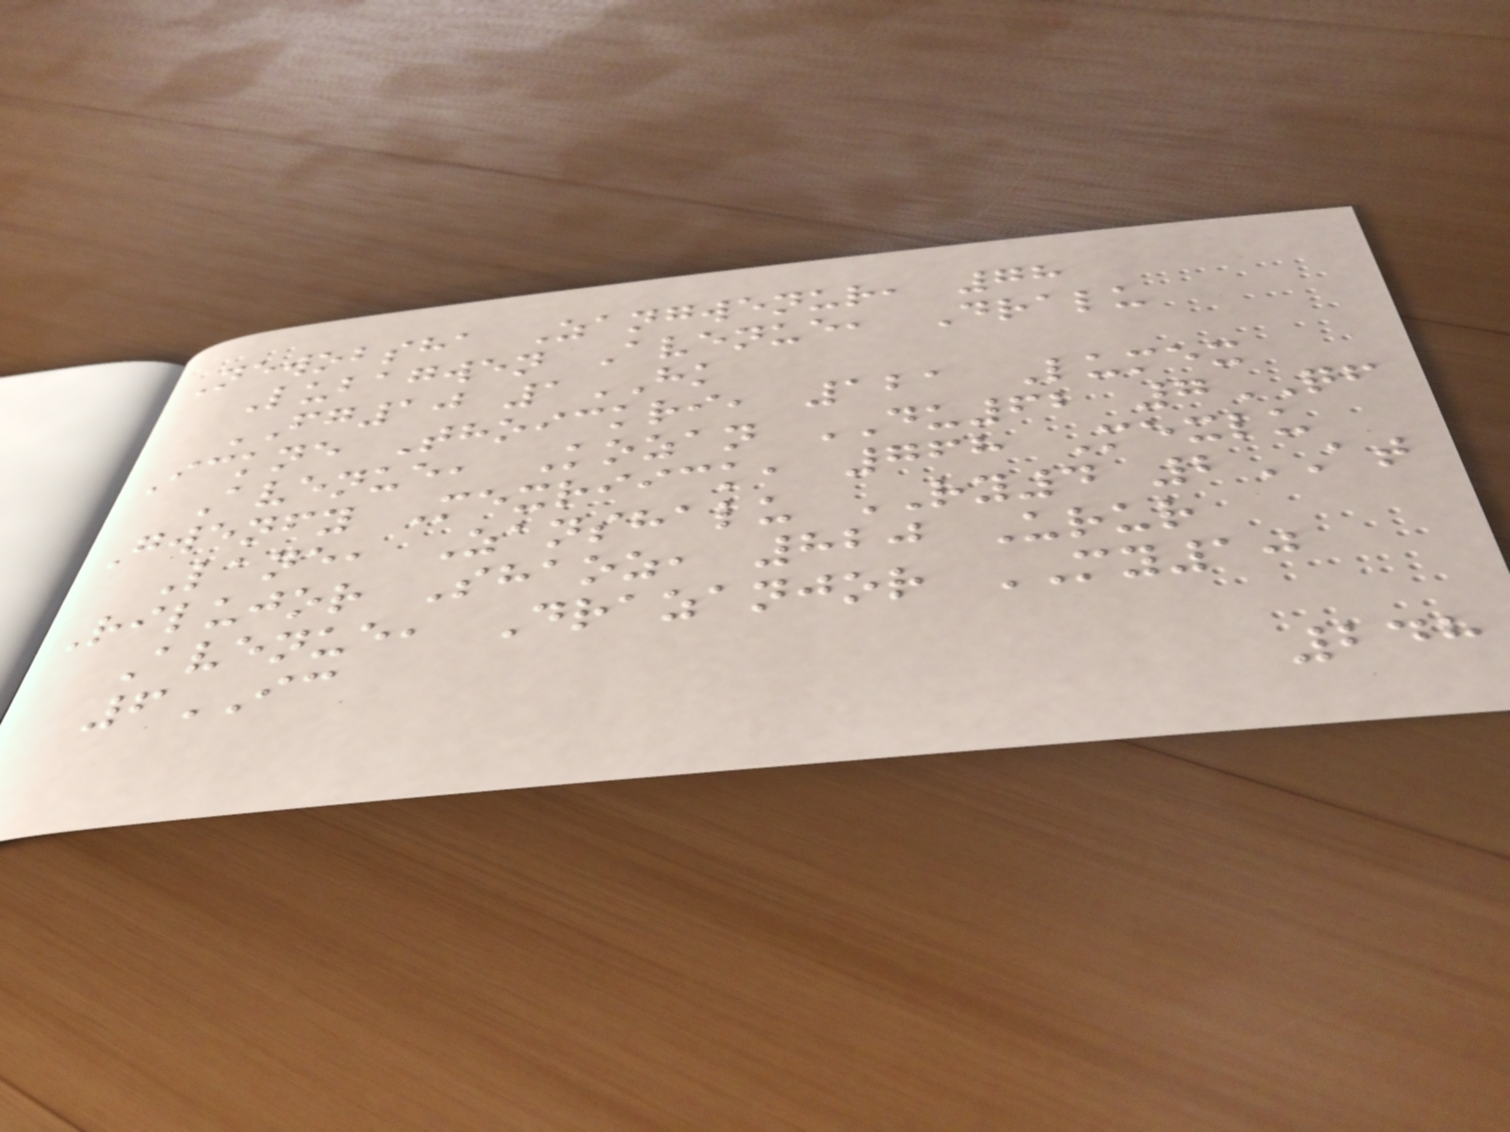Newobsha Zangwenur, 78
Lubagwen Avenue, Dralu
FG10 1HK
Ickne Thoickri, 121 Lumex
Avenue, Kozan DU62 7QF
Gwenfy Mexriick, 768 Mexlu
Lane, Zanshalu RY4 2AT
Rilujor Shaoz, 820 Urur
Avenue, Drazanjor MY10
6IC
248
